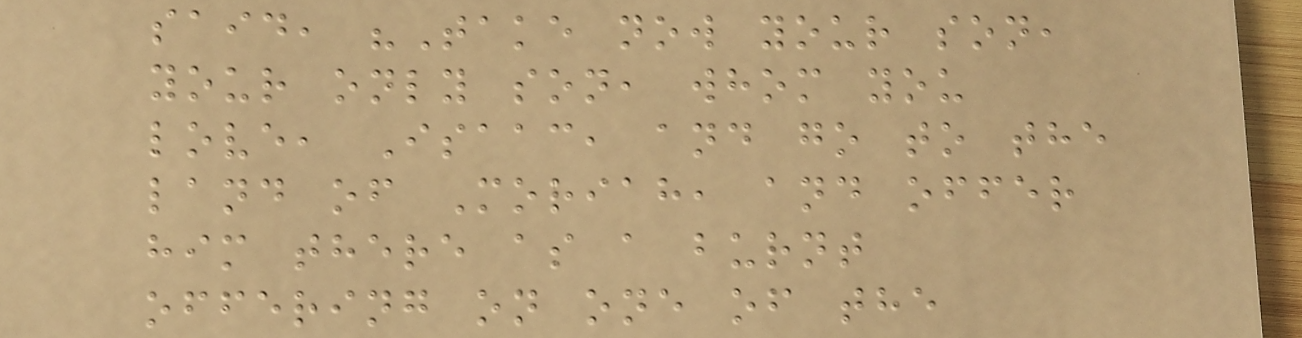said, "Take now your son,
your only son, whom you
love, Isaac, and go to the
land of Moriah, and offer
him there as a burnt
offering on one of the
